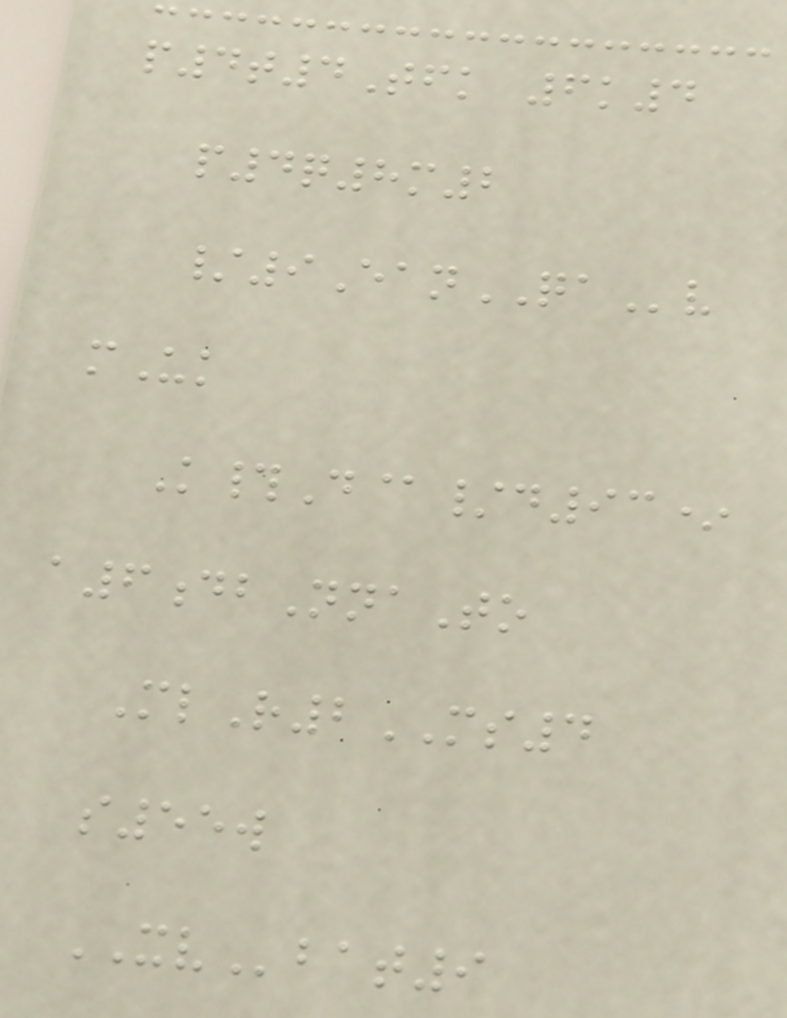p4t4Tfk 6k4
p4q8m2
/9EanQAv
mUk
K#D@/d93*
a6dbNnaTo
MlR2MS4
s55w
XVbat9
